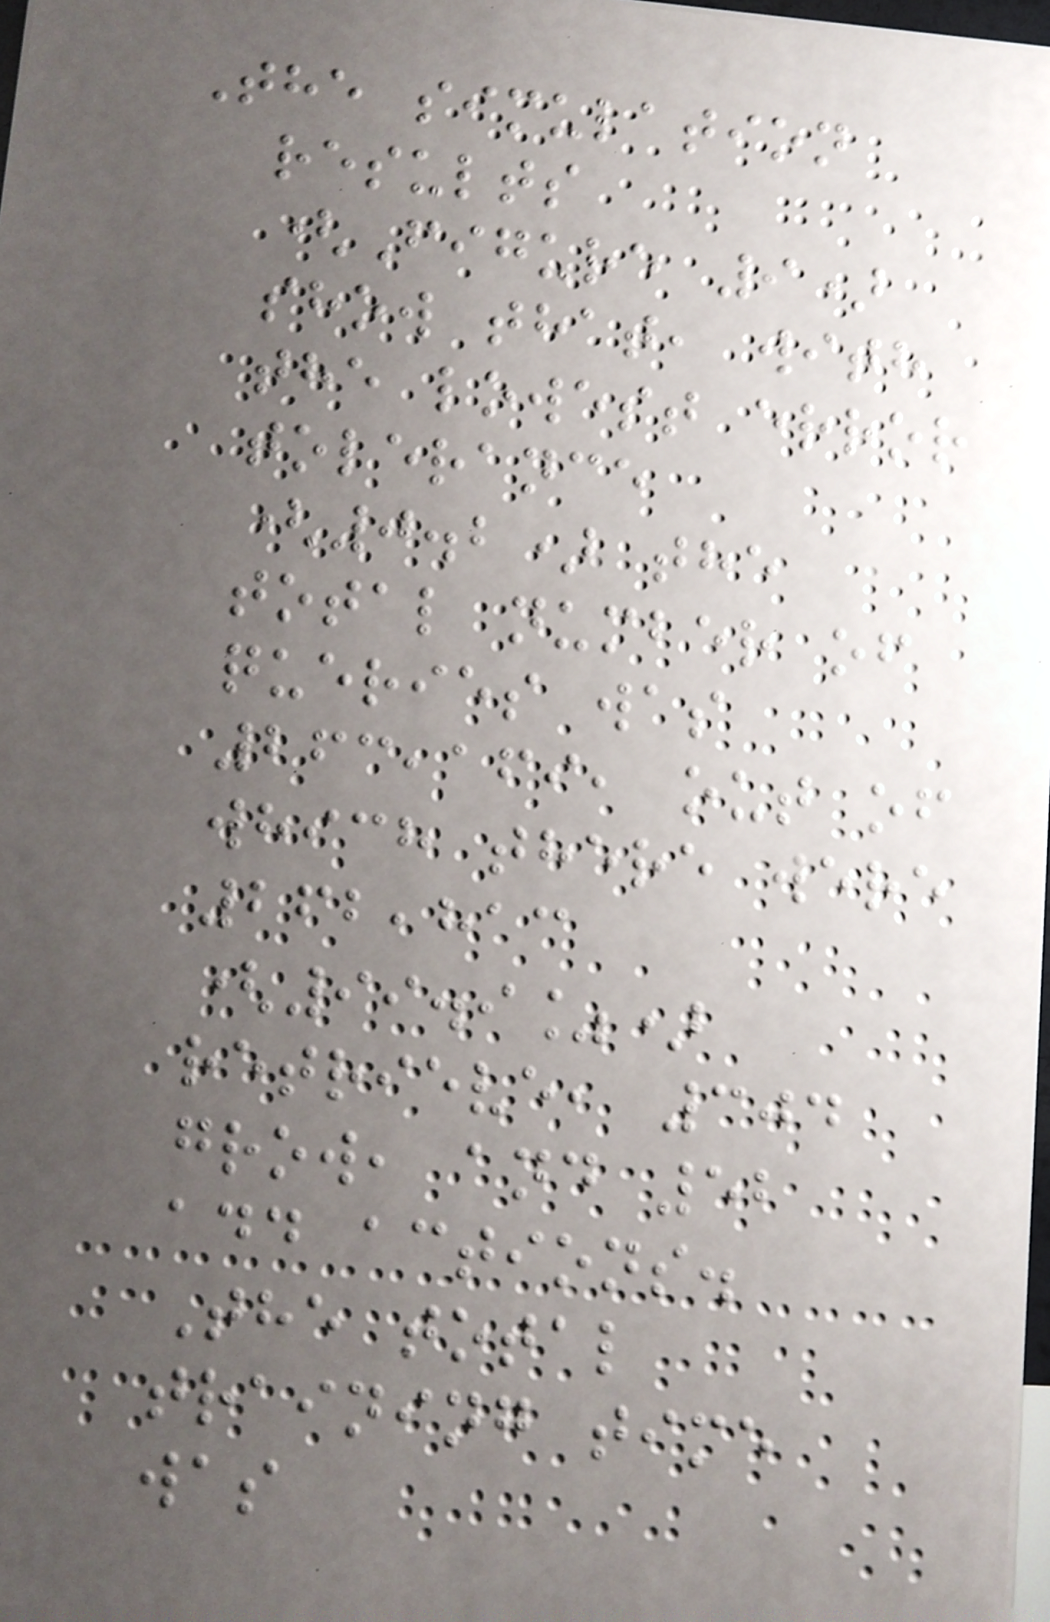The simulation
results
(Figure 9)
show that, with
the lowest error
tolerance
(0.2) the
total number of
queries was
263,169, out of
which there were
262,813
(99.9%)
retrieve, 304
grow, and 52
add actions.
The total
training time
was
